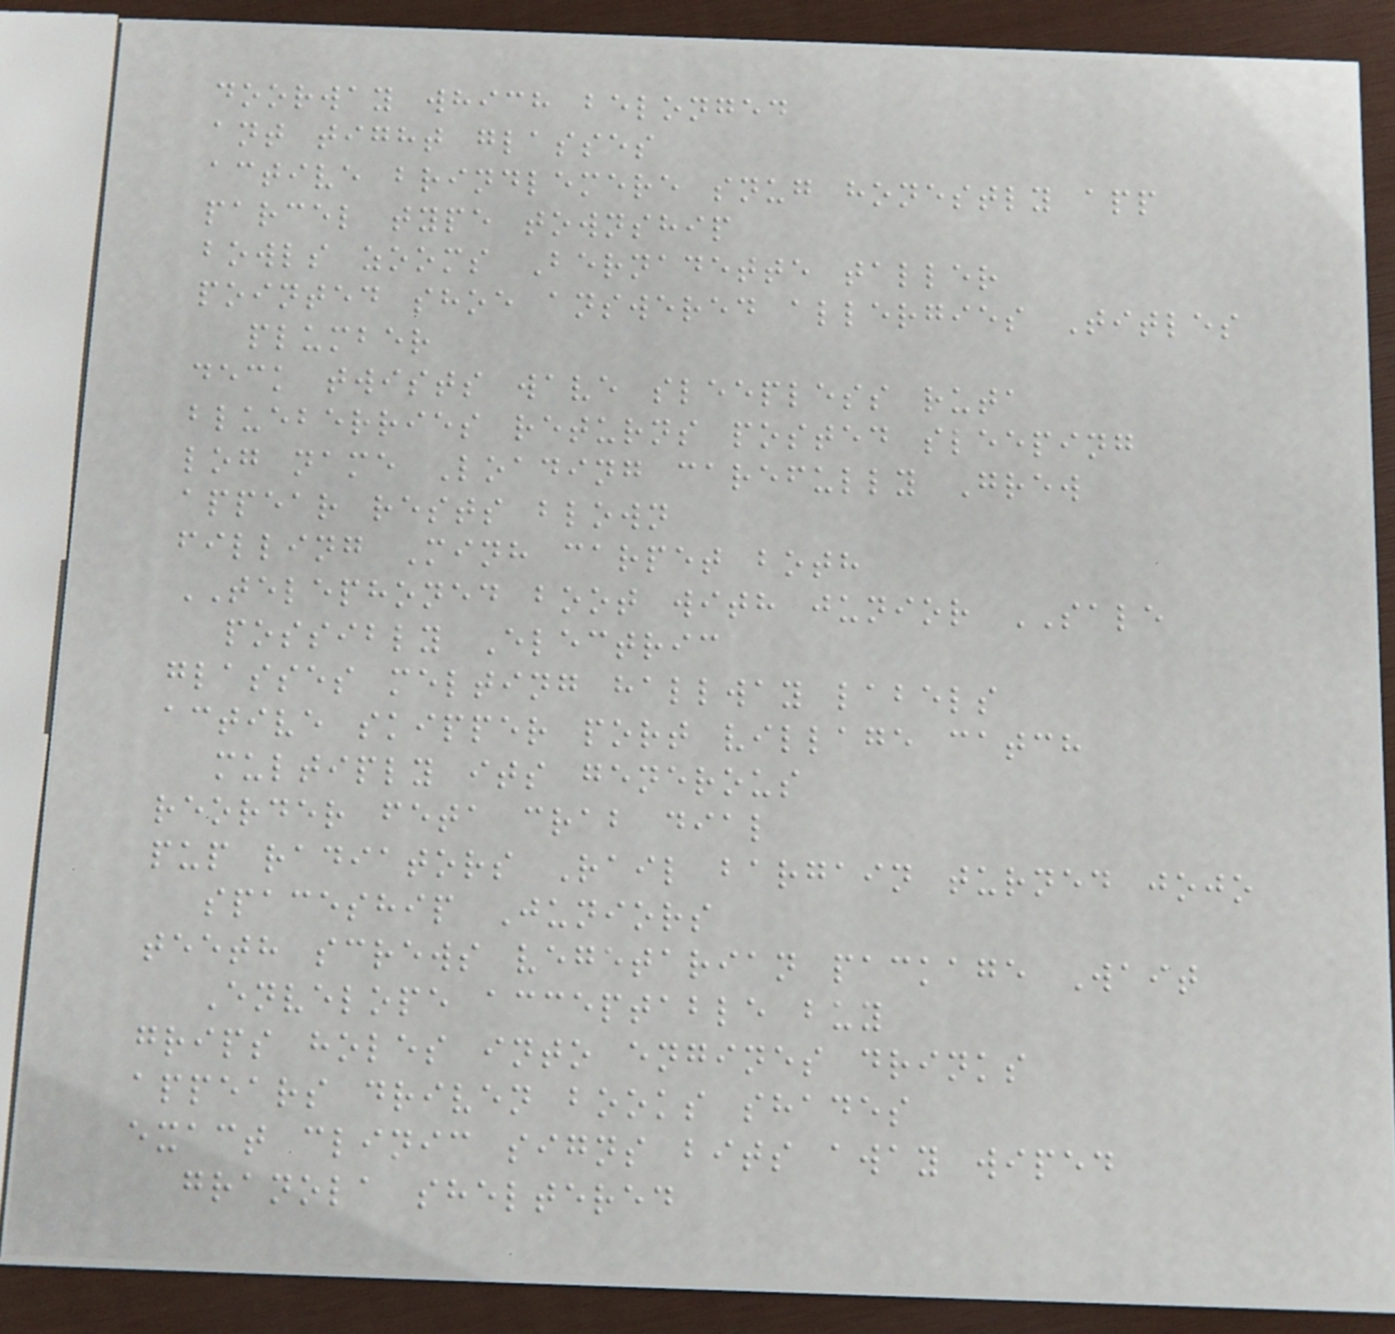doorway which belonged
ant tight glasses
active brindlemere snug honestly app
parcel type township
bowls zooms Bernadette taller
pointed shoe answered allergies Titles
plumber
deck twists wave sleepless ruta
blueberries returns posted sleeping
log name Loading carefully Grew
appear rests blown
filling Minh carpet both
TELEPHONED boot with junior SALE
possibly Electric
glasses melting hallway labels
active skipper port village catch
multiply its generous
reorder feta crab dial
pup radiators Rail bargain turned jojo
spaceship Juniors
teeth screws vegetarian package Wait
Envelope acceptable buy
grips holes into engines drinks
appears driven books shades
exact clinic signs bits away wiped
granola sheltered
